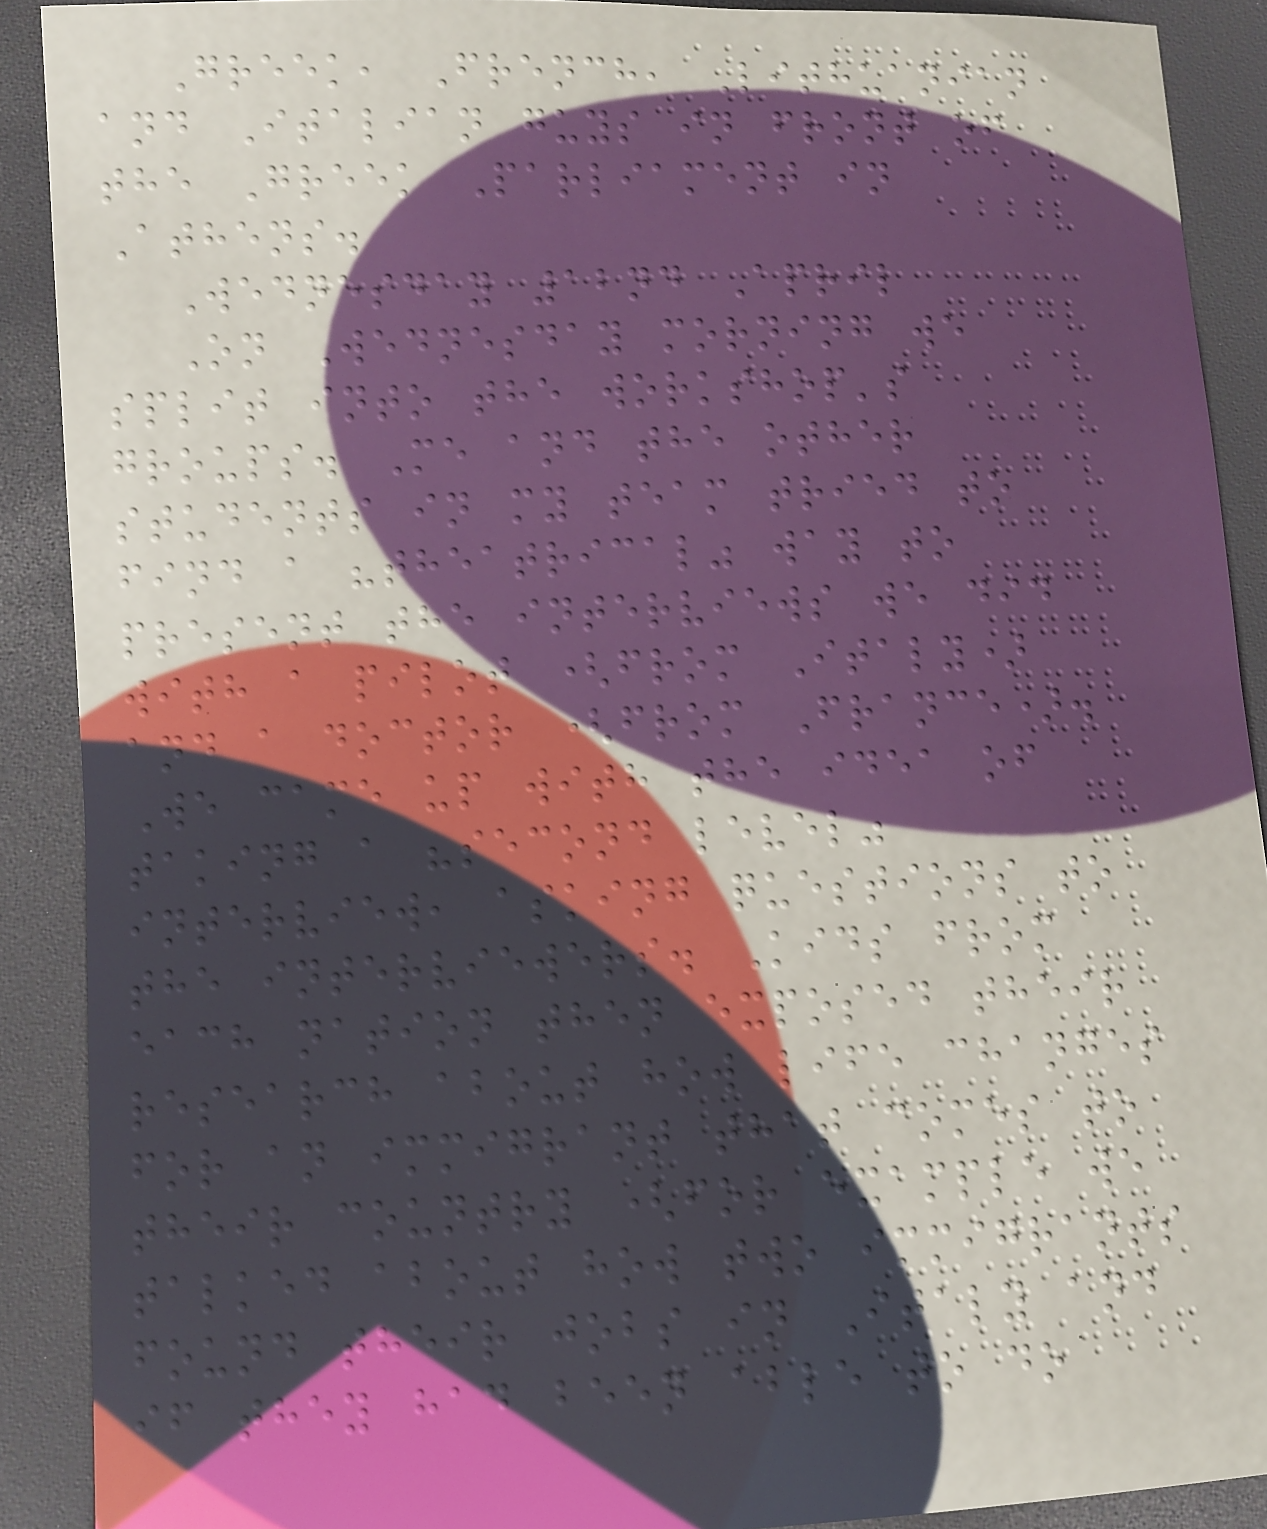Greek, French, Lithuanian
and Italian guys in front of
the Greek Parliament in
Athens.
Wednesday 12nd April
On Wednesday morning we
split into the workshop's
groups. Me and the other
students in my team tried to
find a "theatrical" way to
present the interviews we did
with a pilot (from Italy)
and a doctor (from France).
We came up with the idea of
taking a "second level"
interview, asking questions to
the interviewers. Kids from
each nation then exposed their
research about how life changes
for an immigrant that comes to
their country (for example we
talked about how two immigrants
found their jobs in Italy and
if they had been able to do
